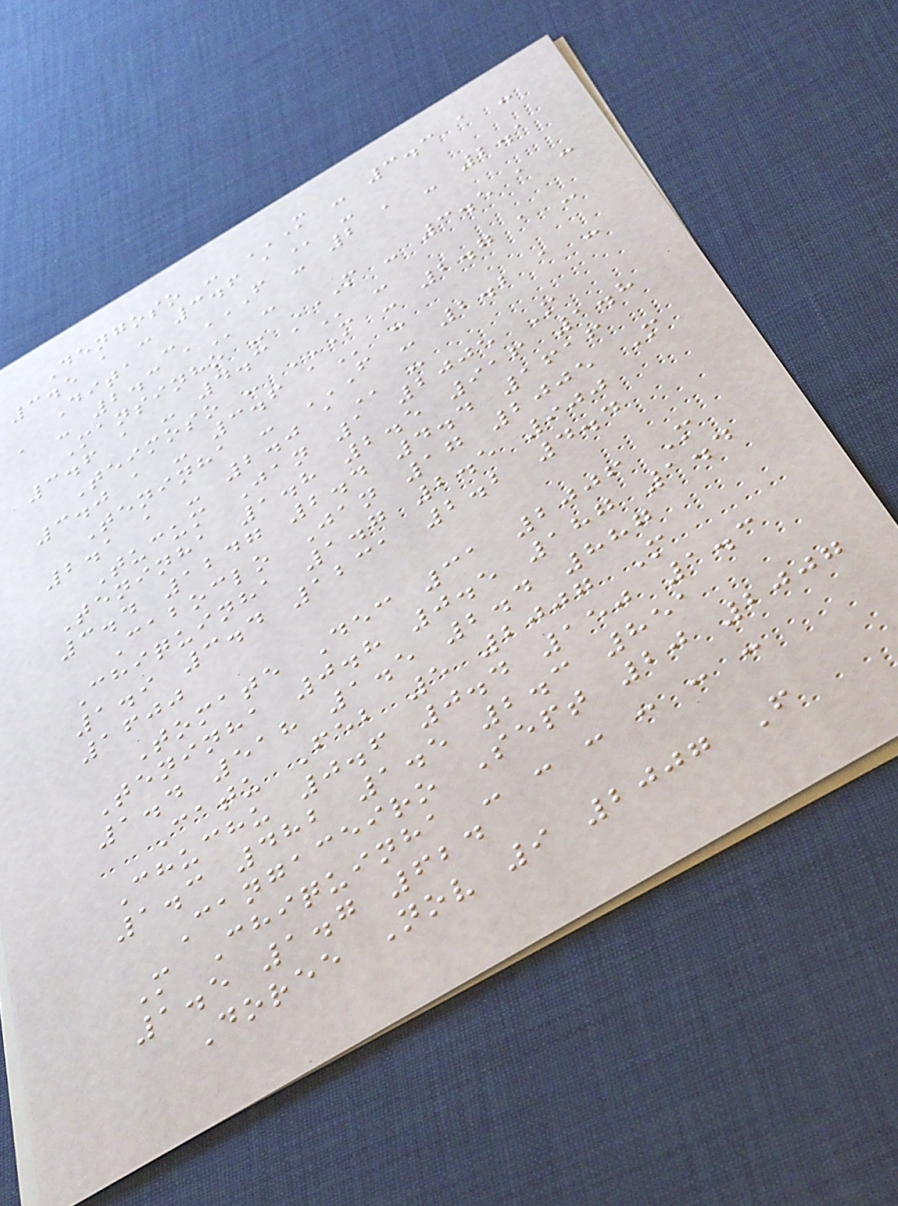Dengoso - M - 3.3 A -
3.5 A - 3.6 A -
Dita - F - 2 A - 2.1
A - 2.3 A -
Mansinho - M - 3.5 A -
3.6 A - 4.3 A -
Teimoso - M - 2.7 A -
3.0 A - 3.6 A -
Teninha - F - 2.2 A -
2.1 A - 2.0 A -
Tucum Jan 1 2005 M
Teninha 1.8 2.5 916 1.8
3.4 1247 2.4 4.4 1616
Caboclo Jan 17 2005 M
Chiquinha 1.7 2.5 900
1.9 3.4 1231 2.2 4.4
1600
Tomate Dec 31 2006 M
Teninha 0.8 0.5 187 1.4
1.4 518 1.5 2.4 887
Catu Feb 5 2007 M
Chuchu 0.6 0.4 150 1.3
1.3 482 1.5 2.3 851
Cangaceiro Sept 20 2007
M Chiquinha - - - - - -
1.5 1.7 624
Doree Nov 9 2007 F
